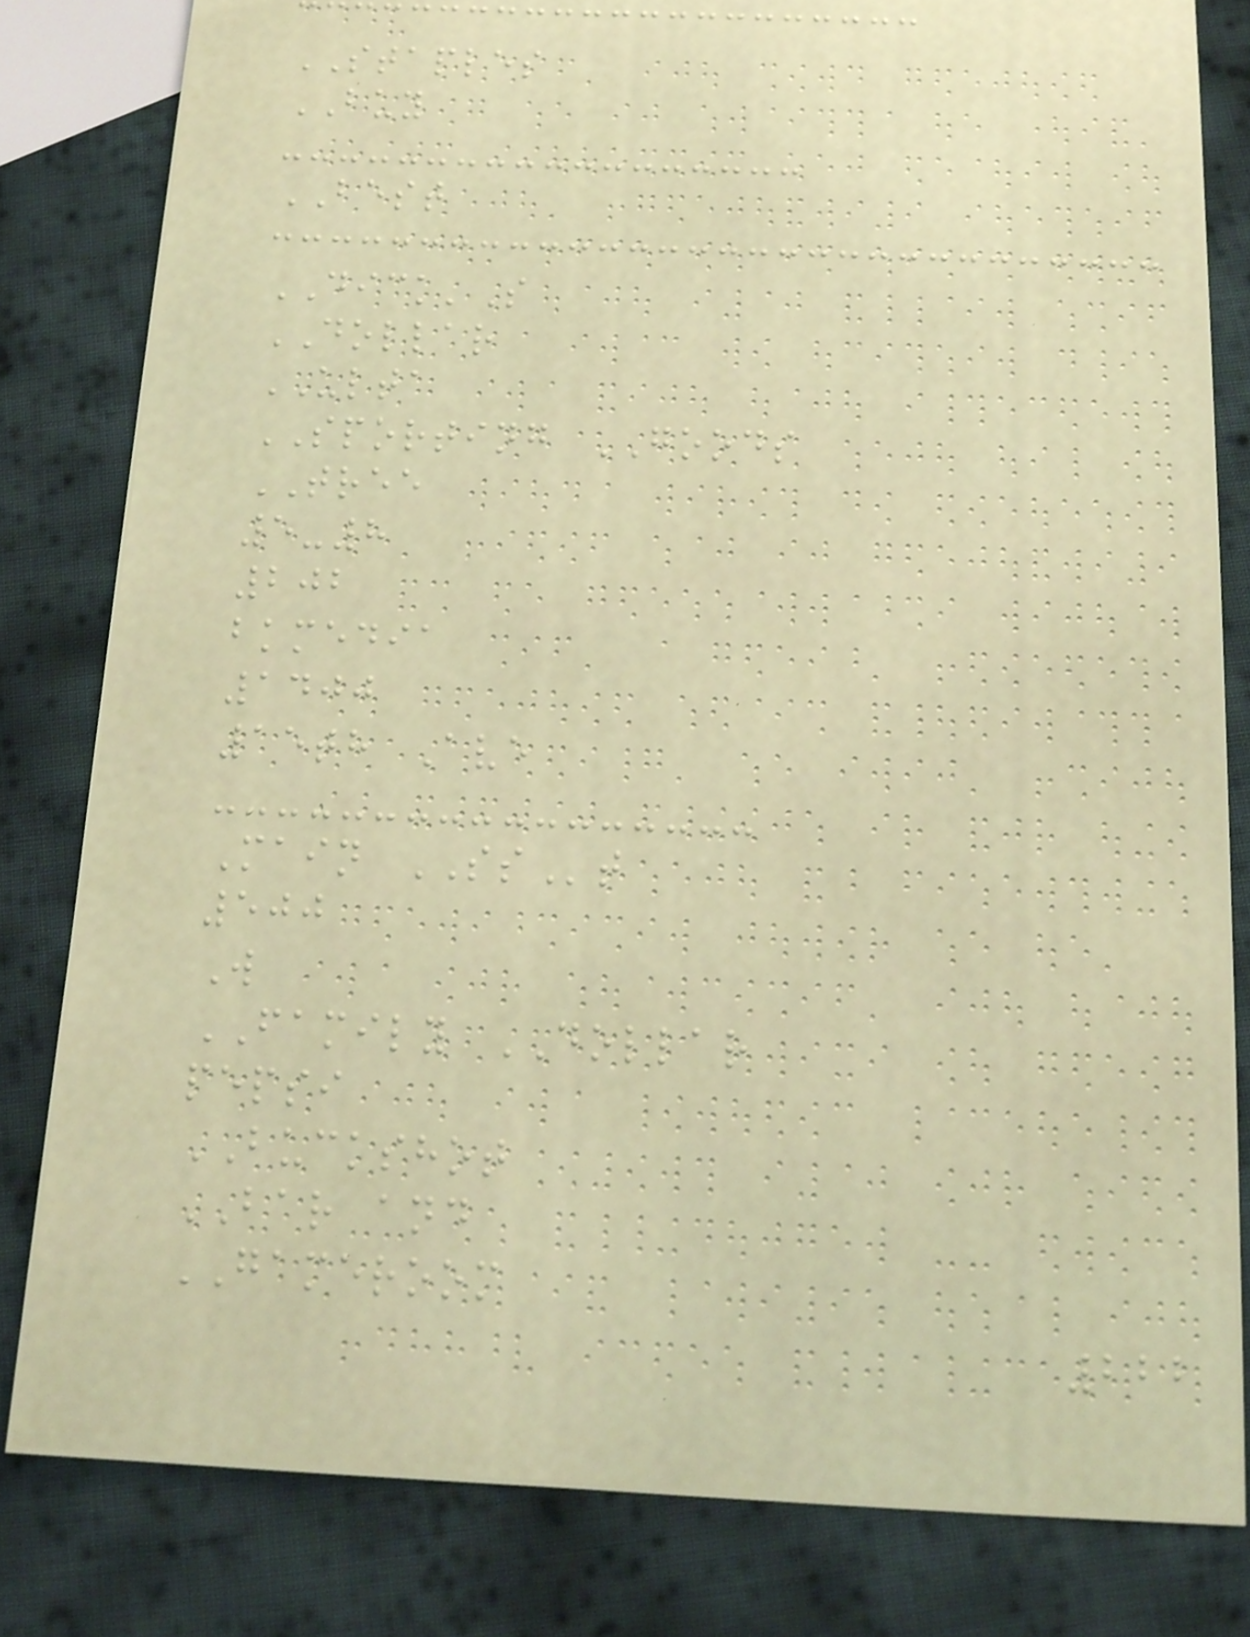STAPLES
BUY
BEST
DICK'S
DOLLAR
ULTA
SPORTING GOODS
TREE
5-8
202
bkmedia
1400
15th Ave
Main SSt
500
W
FAMILY DOLLAR
pepsi
BUCKSHOT
BAR and
GAMEROOM
222
